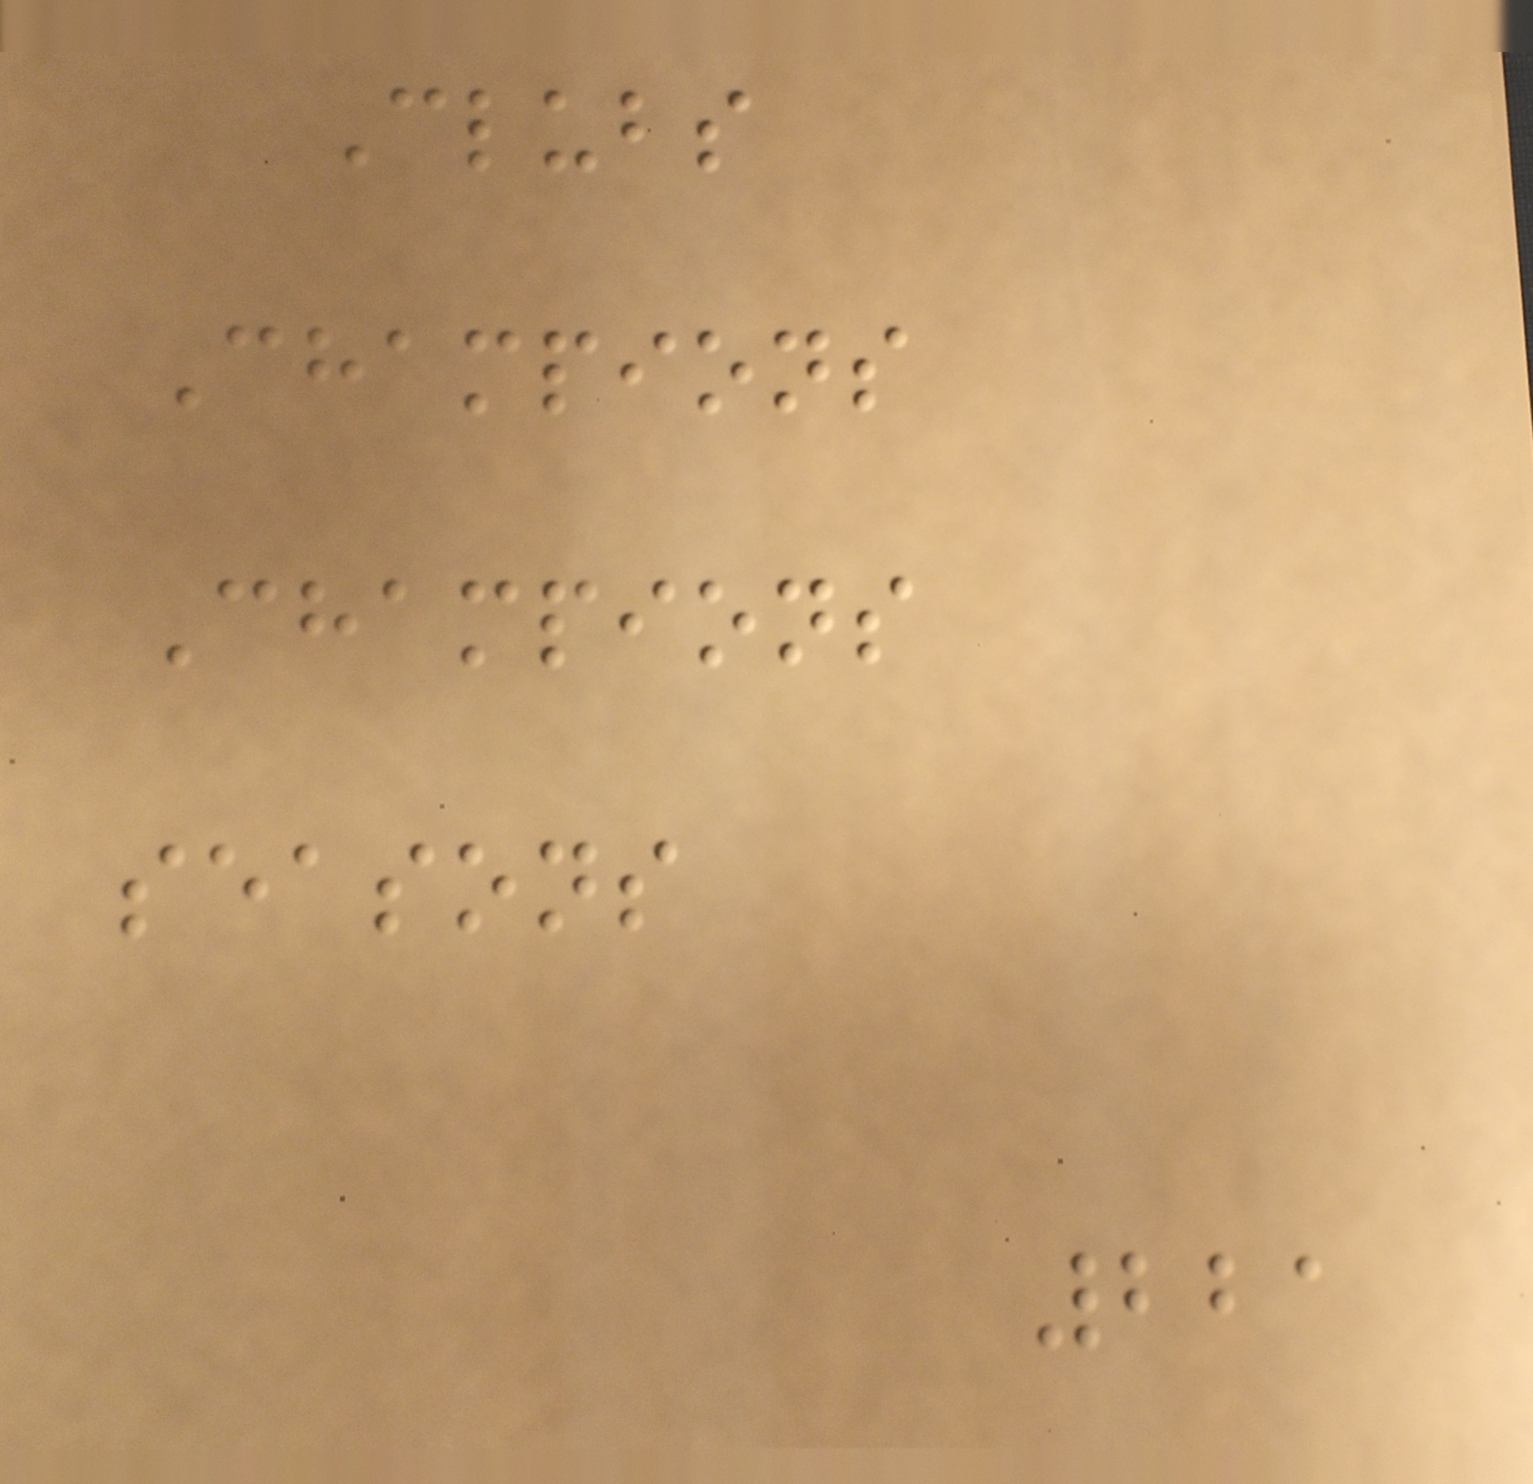Clubs
Champions
Champions
seasons
221
